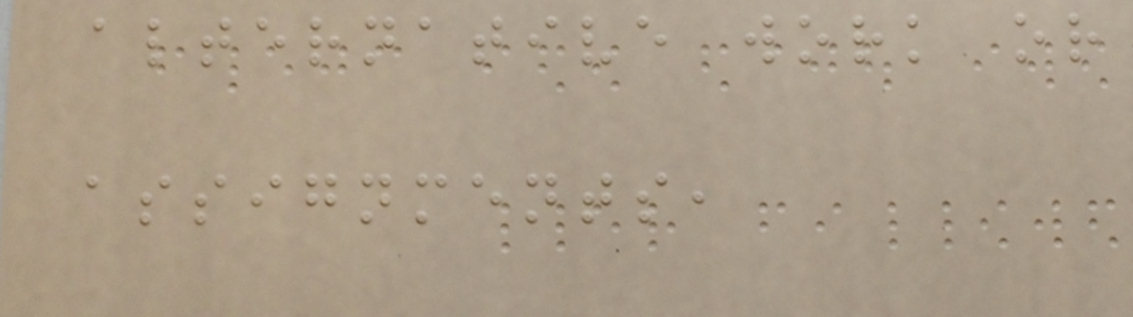alternative work or
assignments,
